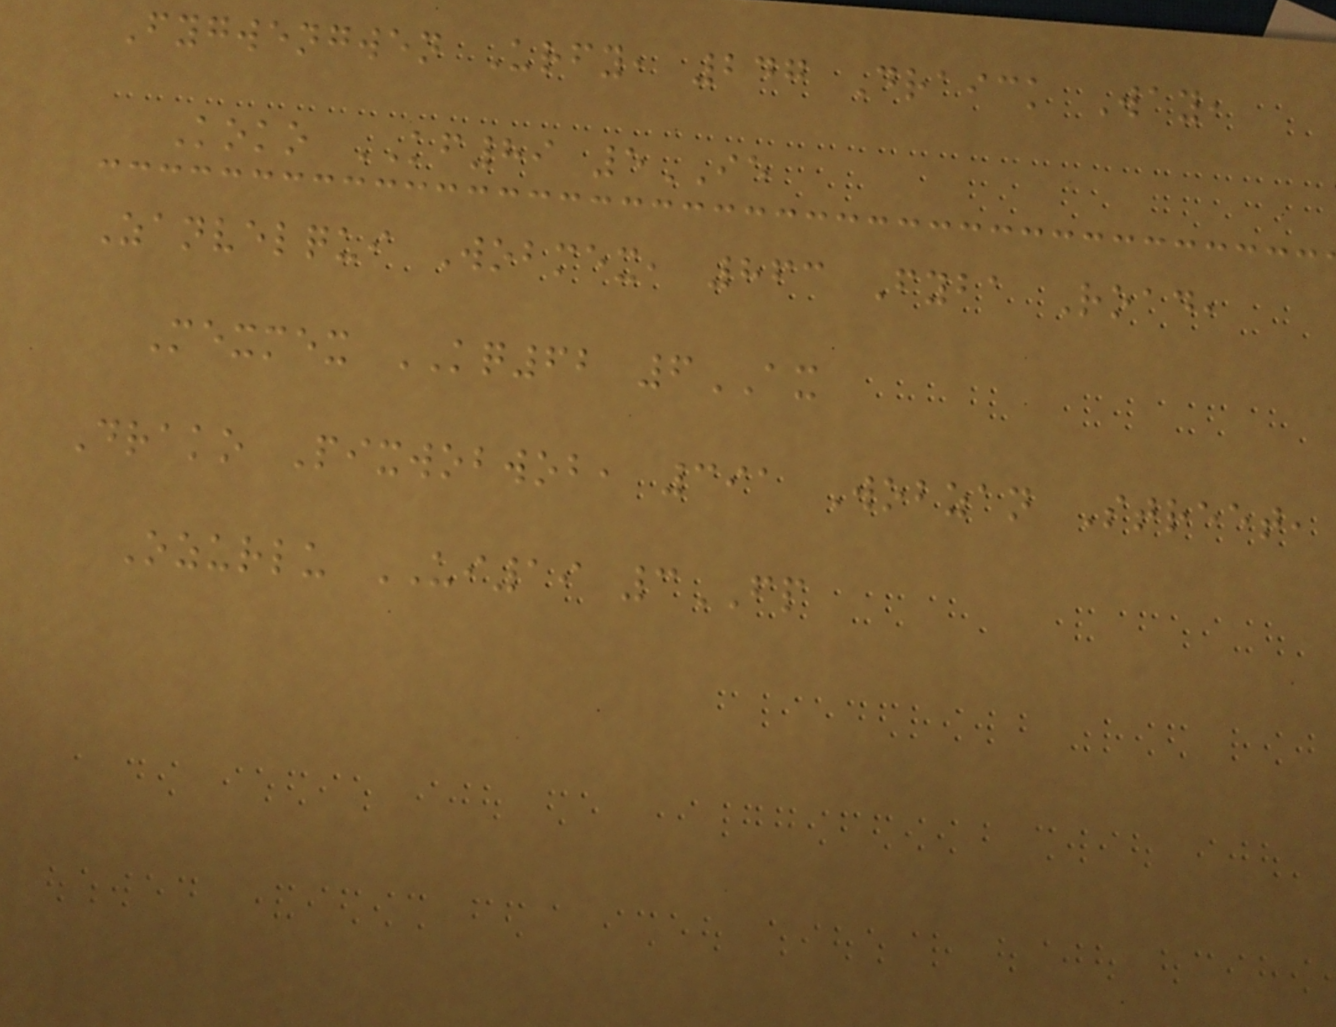Fygwengwen Urfy, 247 Draick Way,
Koko KF89 5IE
Zanvelqui Wobmex, 863 Fyba Road,
Mexmex KQ62 6AX
Drako Pixwobwob, 391 Wobzan Street,
Ozurlu UI19 3FP
